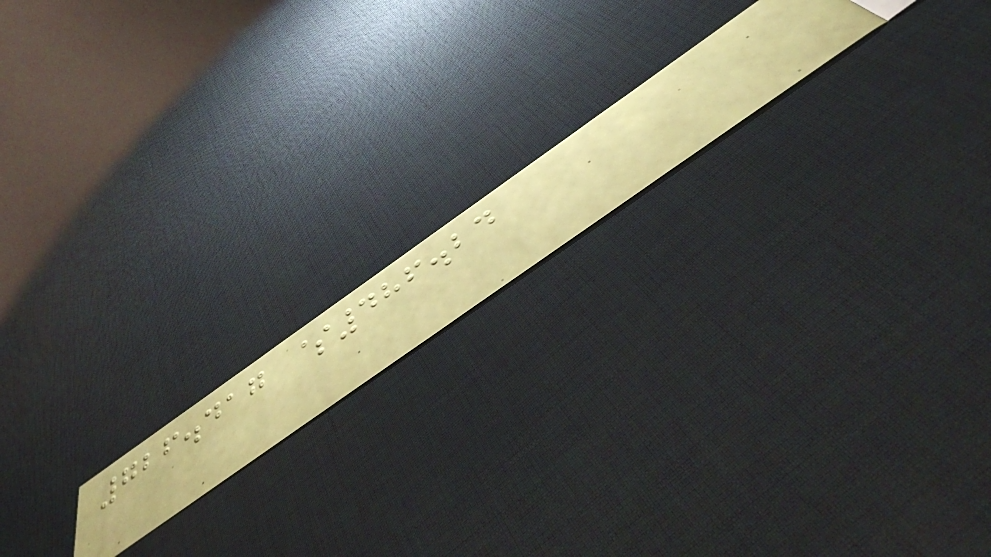726.417 $486.24
